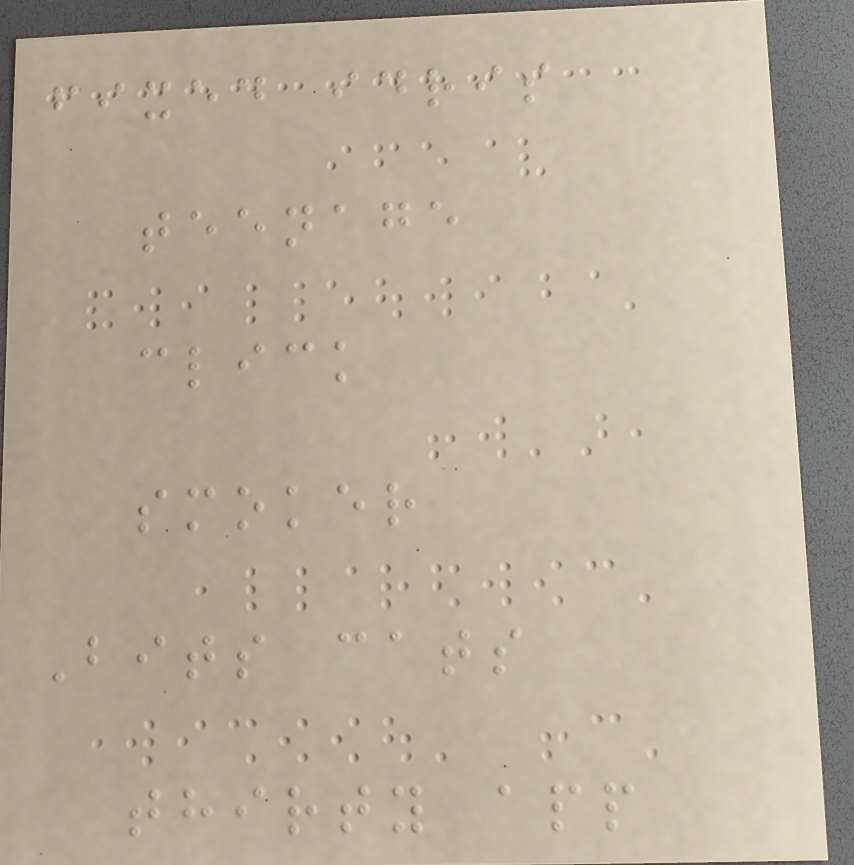fixed idris
teenage
click
smoker
Bits cats
thirty app
